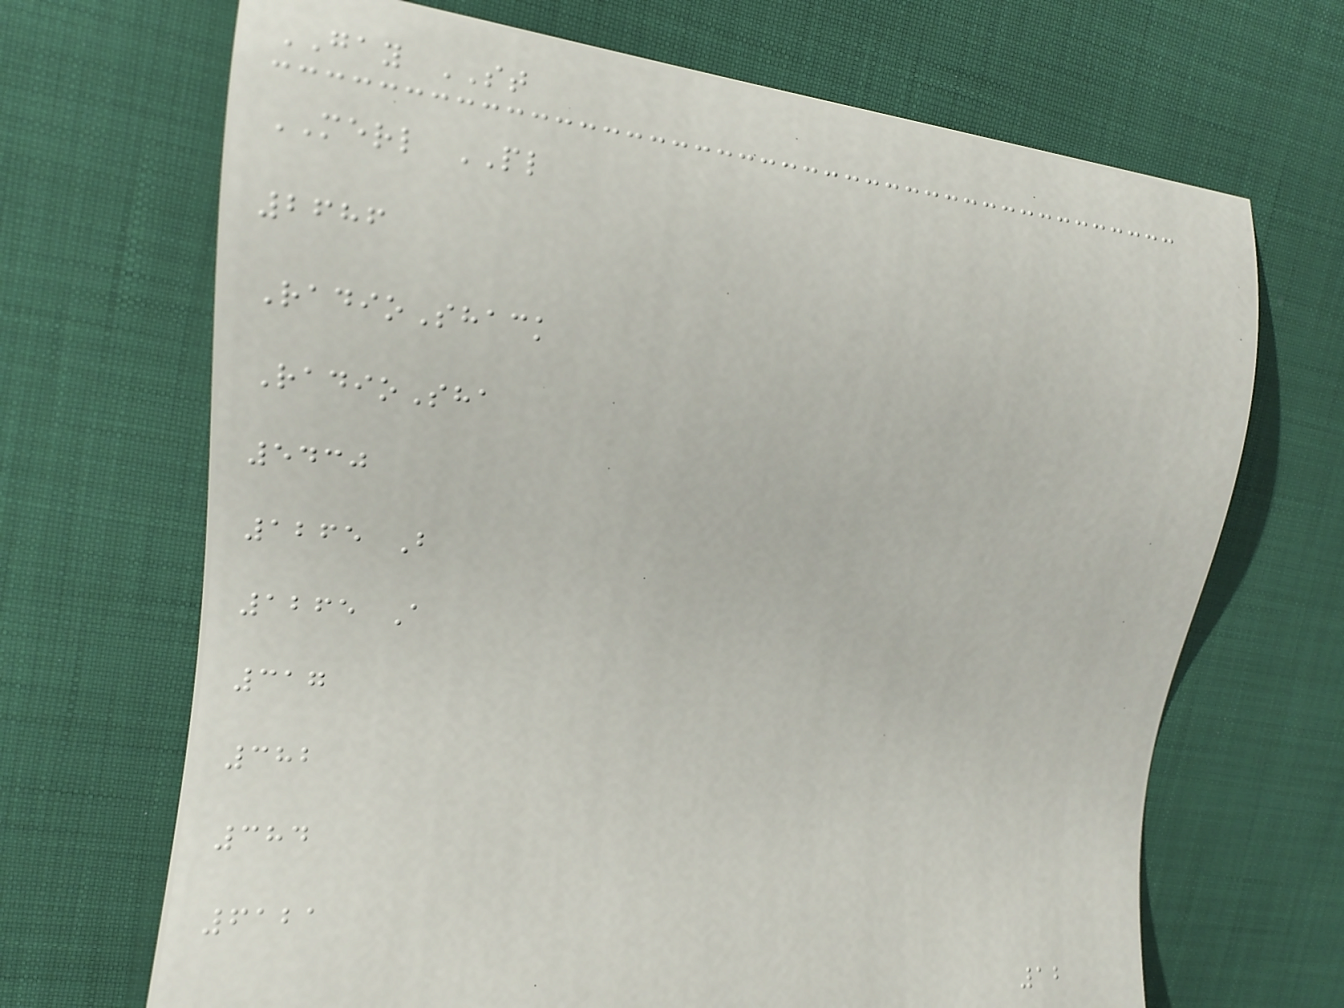GAY ST
MERL PL
2686
RadioShack
RadioSha
5430
1265 B
1265 A
317
382
384
6121
12
